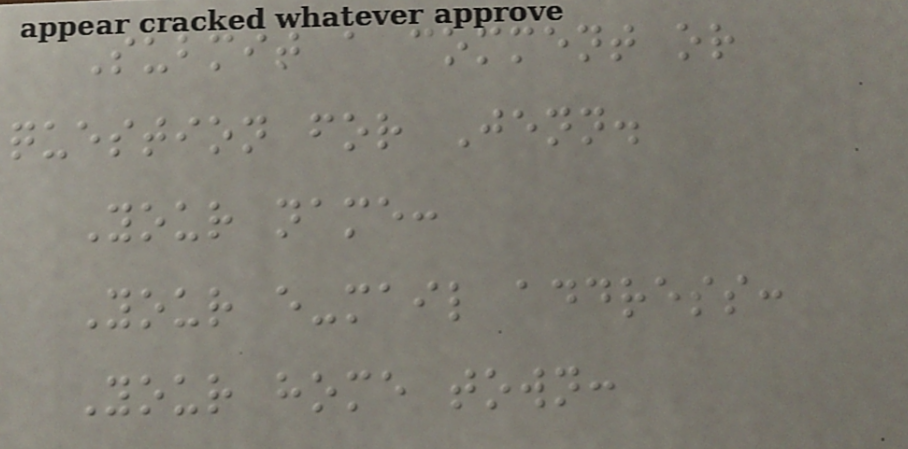Submit a comment or
question for Jenn.
Your name:
Your e-mail address:
Your home town:
